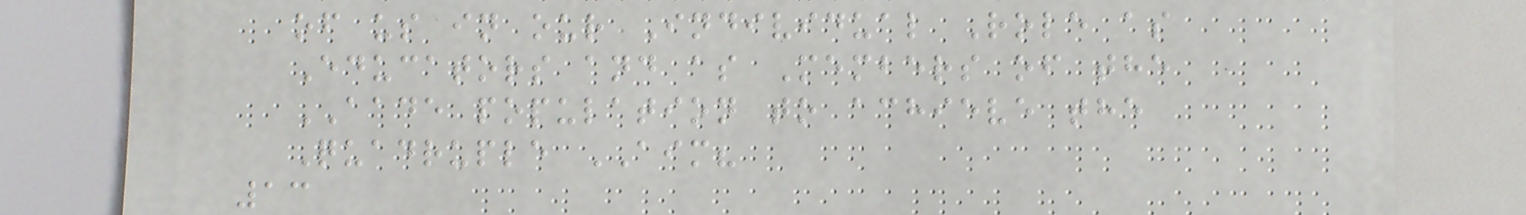of us in our Individual Role as
Educators and as Members of the
AADE population to achieve the
Quadruple AIM?
13
